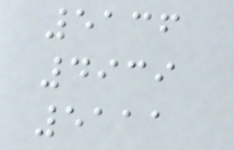5136
4939
5111
